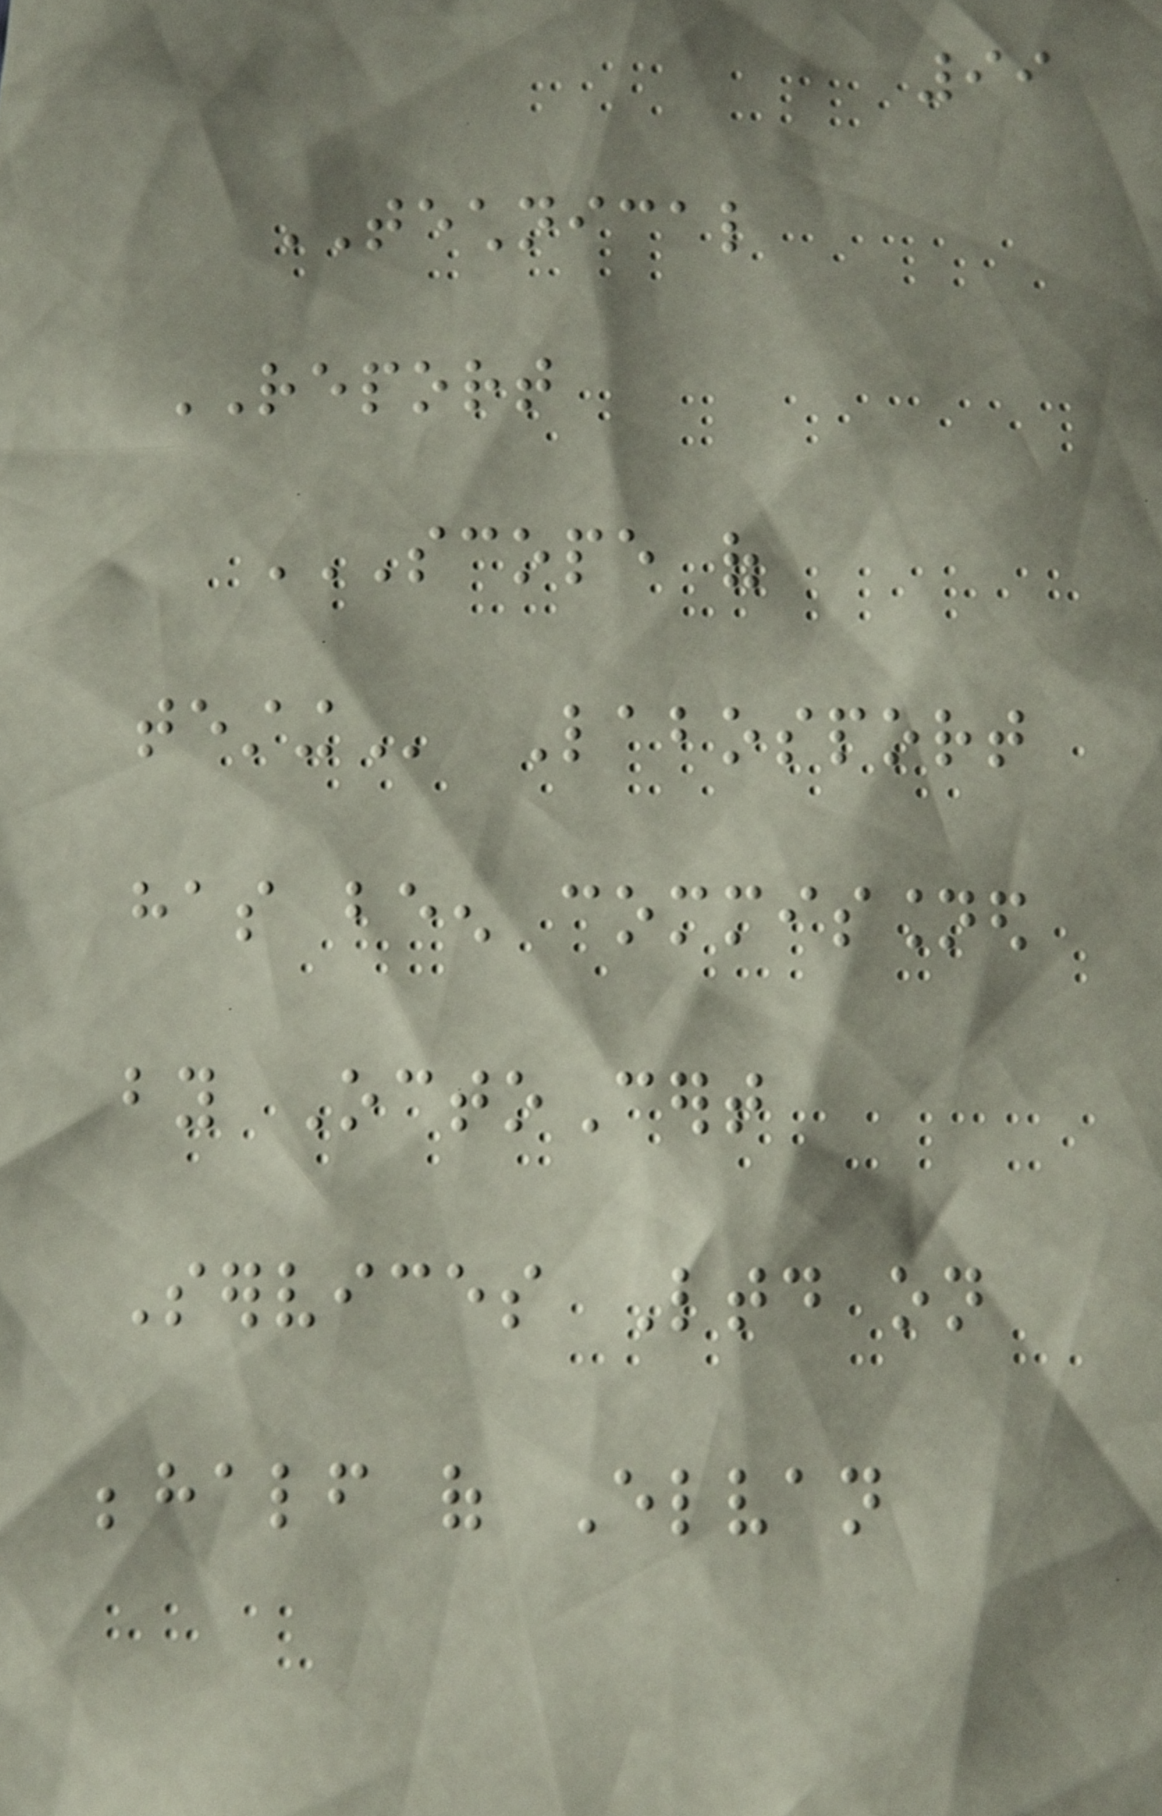99
TECHNICAL
REPORT
SCOPE OF
TESTING Labosport
has been commissioned
by OctoCert
Services Ltd on
behalf of Elvan
